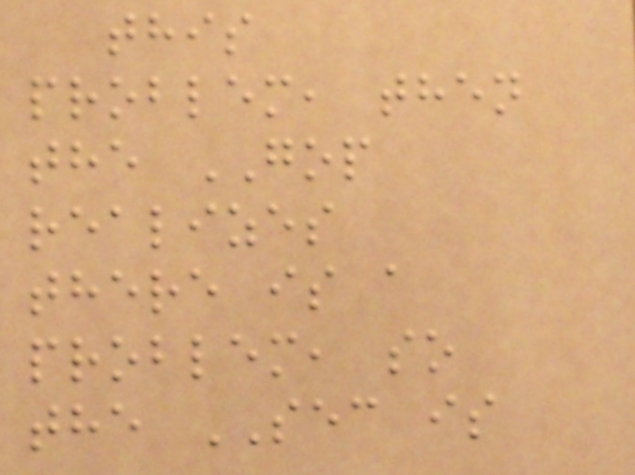this
problem, then
the GOP
realizes
there is a
problem, so
the SEC is
